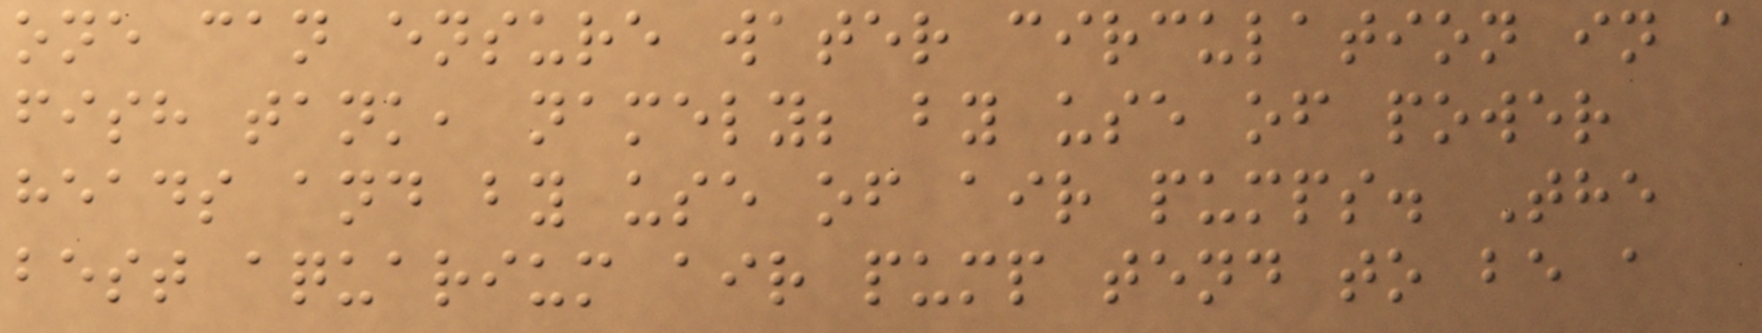one can ensure water circulation in a
fish tank, namely; by use of power
heads and by use of air pumps. The
best aquarium air pump tend to be a
